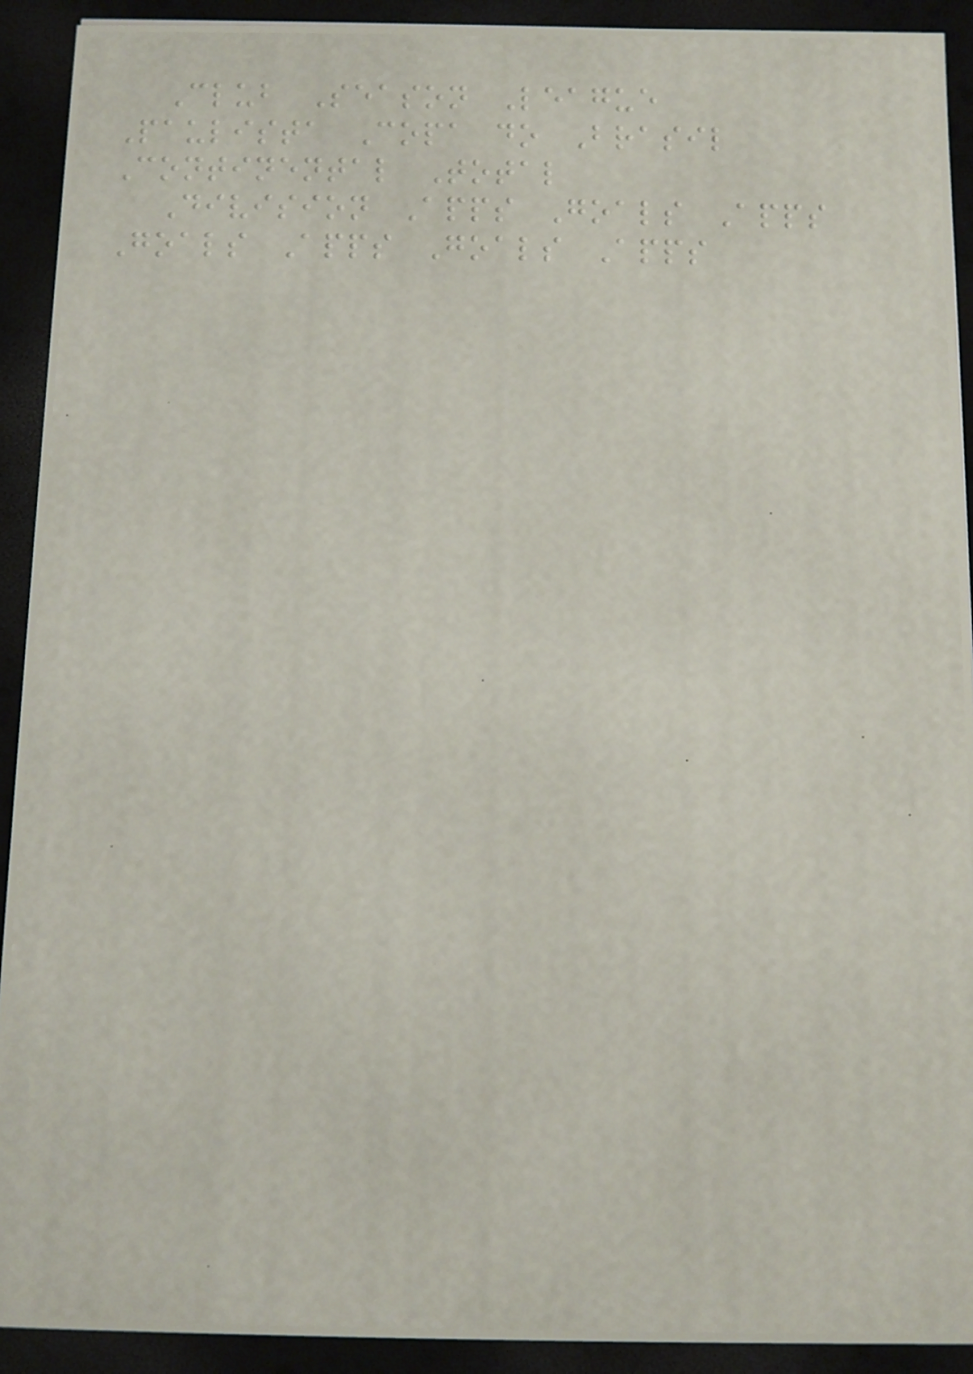Club Season League
Paulista Copa do Brasil
Continental Total
Division Apps Goals Apps
Goals Apps Goals Apps
